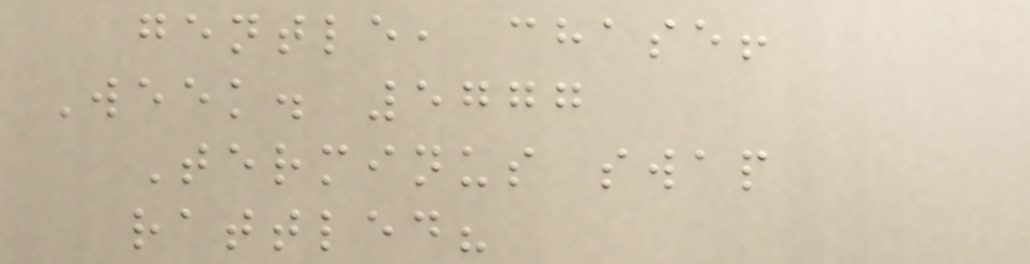gentle, chase!
Week. 5777
Terminus swap
rattled?
